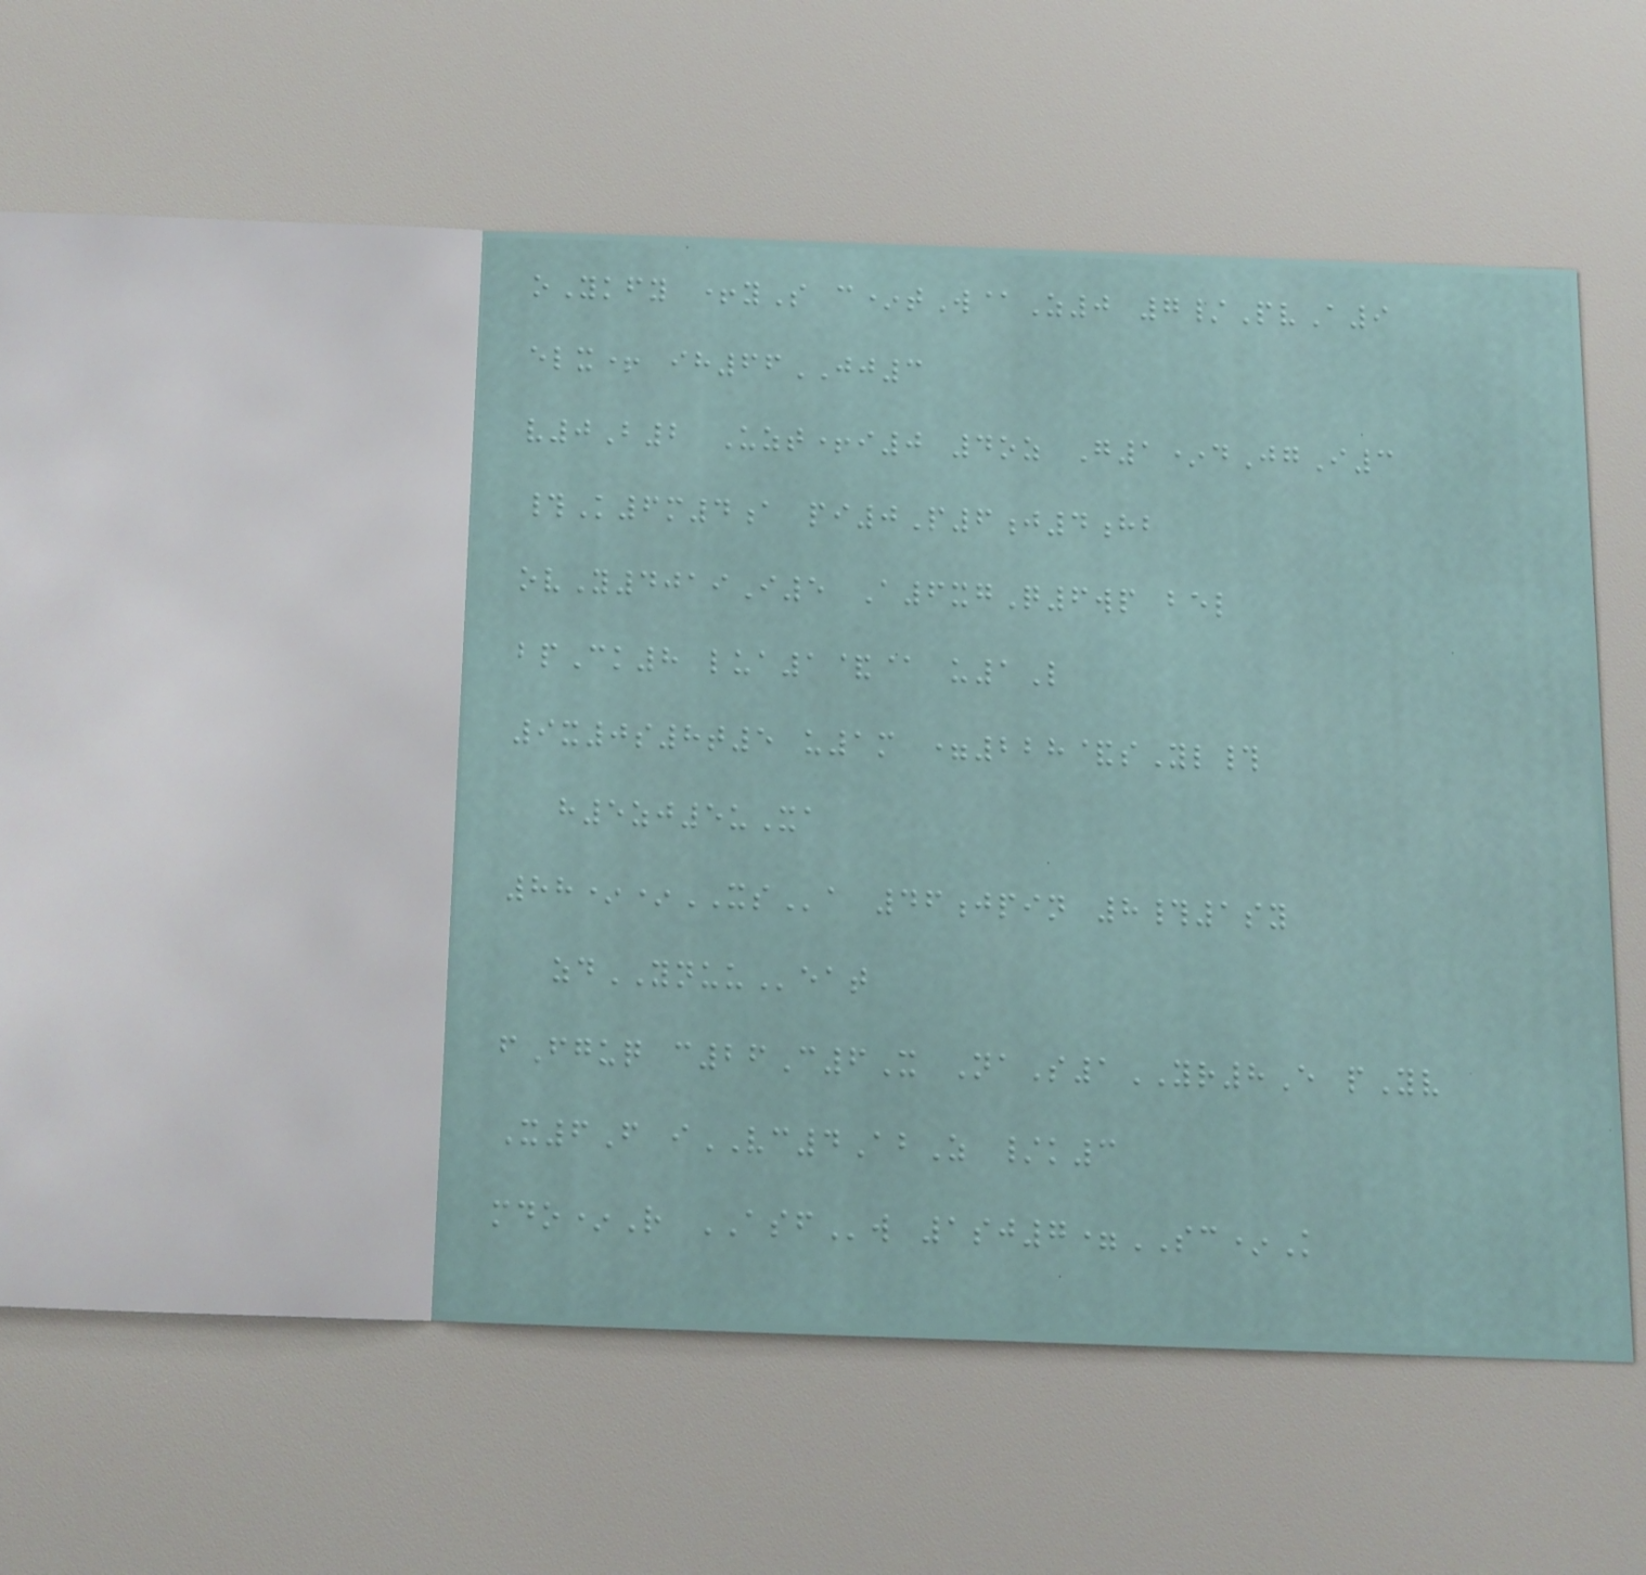oYkfy +yS c*tW@Z0 7/PvA9
elx+ ih66JJ3
v0B2 Uzt+i0 4oz G1*dJgI3
#K6m4a pi0P6j4hb
ovY4019I5 A6xgQ6wp bel
bpCk8 lua1&@ u1L
9x0s8t5 u1m =228&sYl#
h5zj5uXa
88**XSa 46jpin 8#1sy
zdYNUUeat
fFguq c26C6X NaS1YR8E pYv
X6F iVC4AbZ /k3
mdo*R ASFw 1sj7=SC*K
